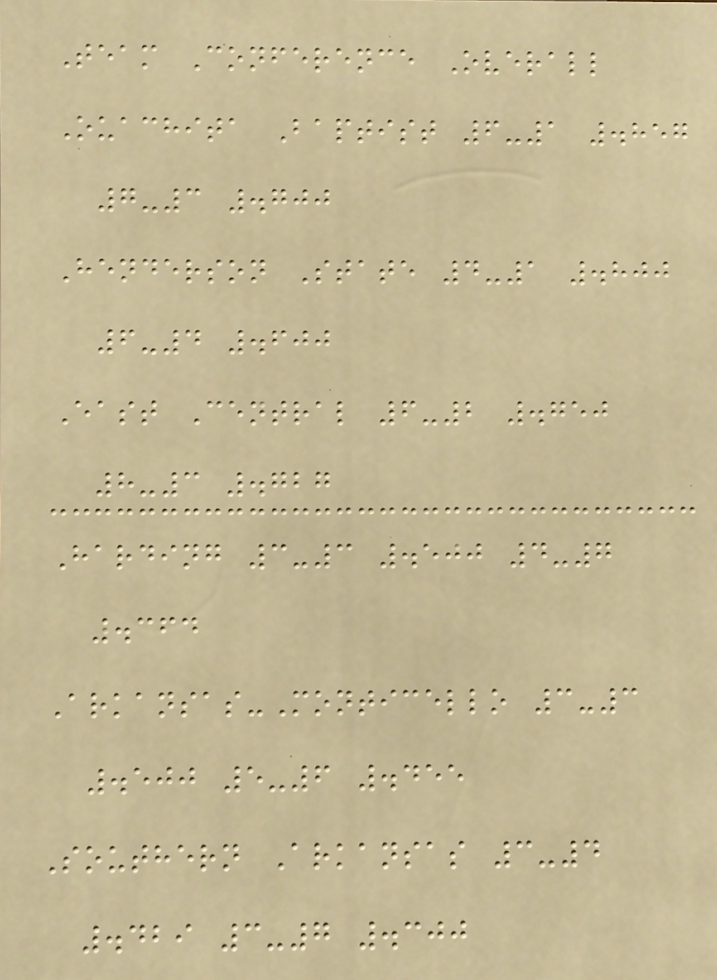Team Conference Overall
Ouachita Baptist 6-1 .857
7-3 .700
Henderson State 4-1 .800
6-4 .600
East Central 6-2 .750
8-3 .727
Harding 3-3 .500 4-7
.364
Arkansas-Monticello 3-3
.500 5-6 .455
Southern Arkansas 3-4
.429 3-7 .300
